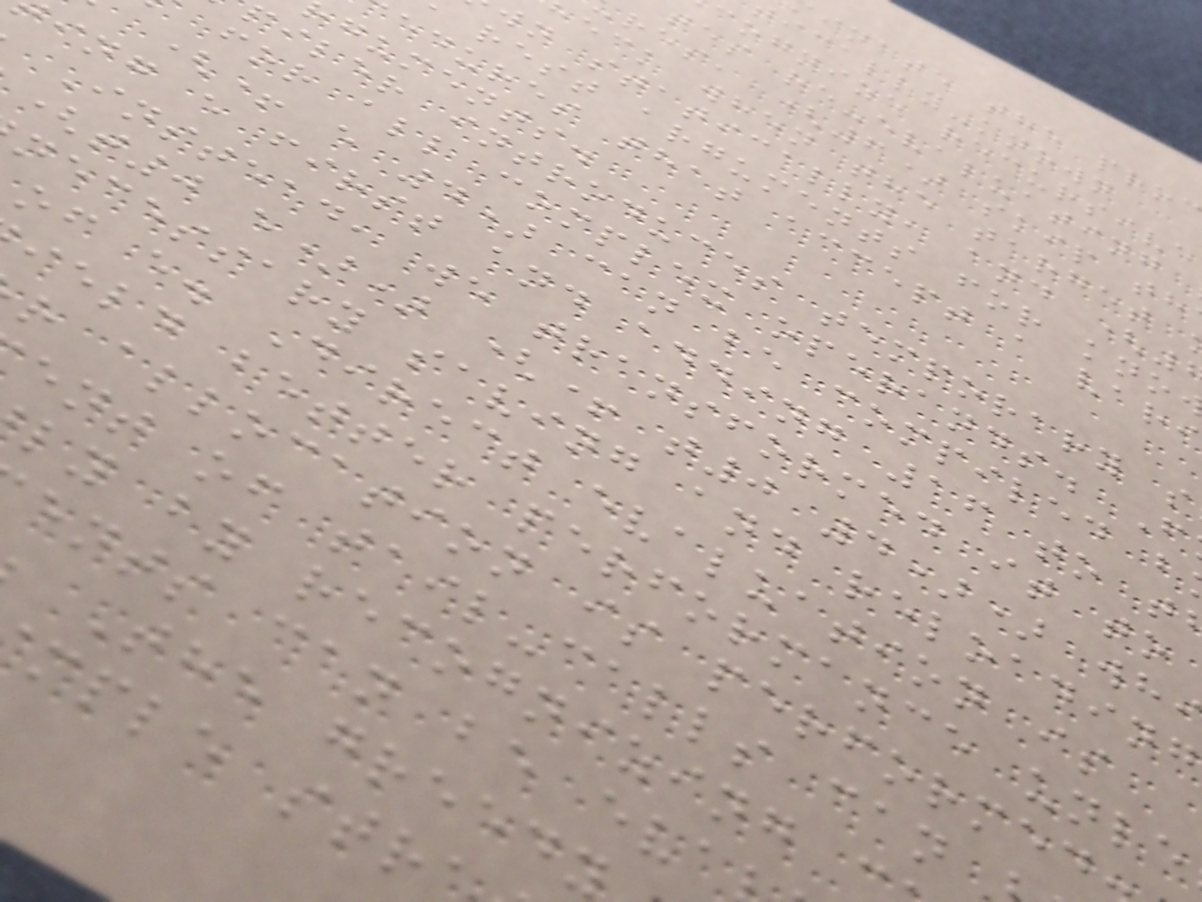inate the pro
ically-known
cognize recursive
tes re-evaluating
res, (6) skip th
eck when the target
wn statically, and (
rest arguments for kno
edures that accept a vari
guments.
piler introduces temporary s
for all complex operands. F
(+ e 4) can be compiled b
ing e first and adding 16 to t
Instead, we transformed it to
(t0 e)) (+ t0 4)) wh
necessary saving and reloading
of e. Direct evaluation is
ield better performance unle
r allocation is performed
ent of tail-calls can
ly by recognizing
ents can be eva
The greedy
